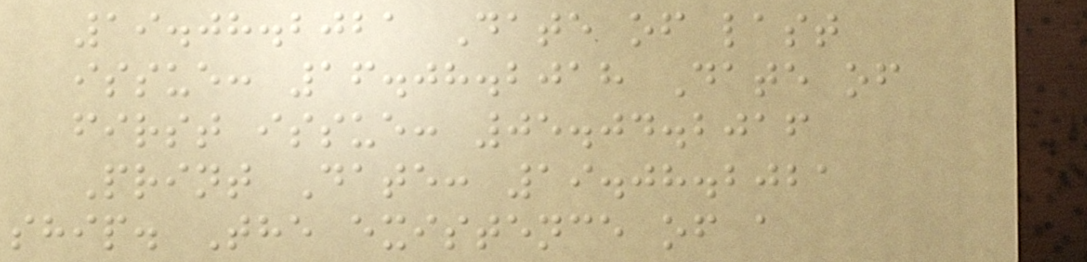19.08.2021 Date of last
issue: 16.08.2018 Date of
first issue: 05.04.2016
Print Date: 19.08.2021
ship. The existence of a
